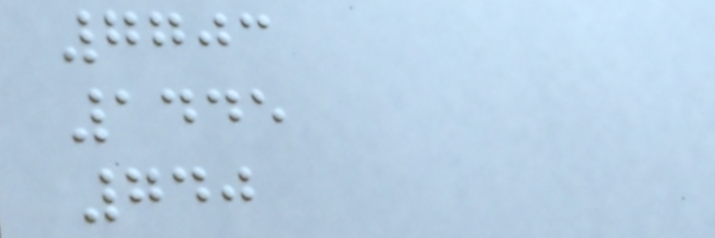7703
1445
740
